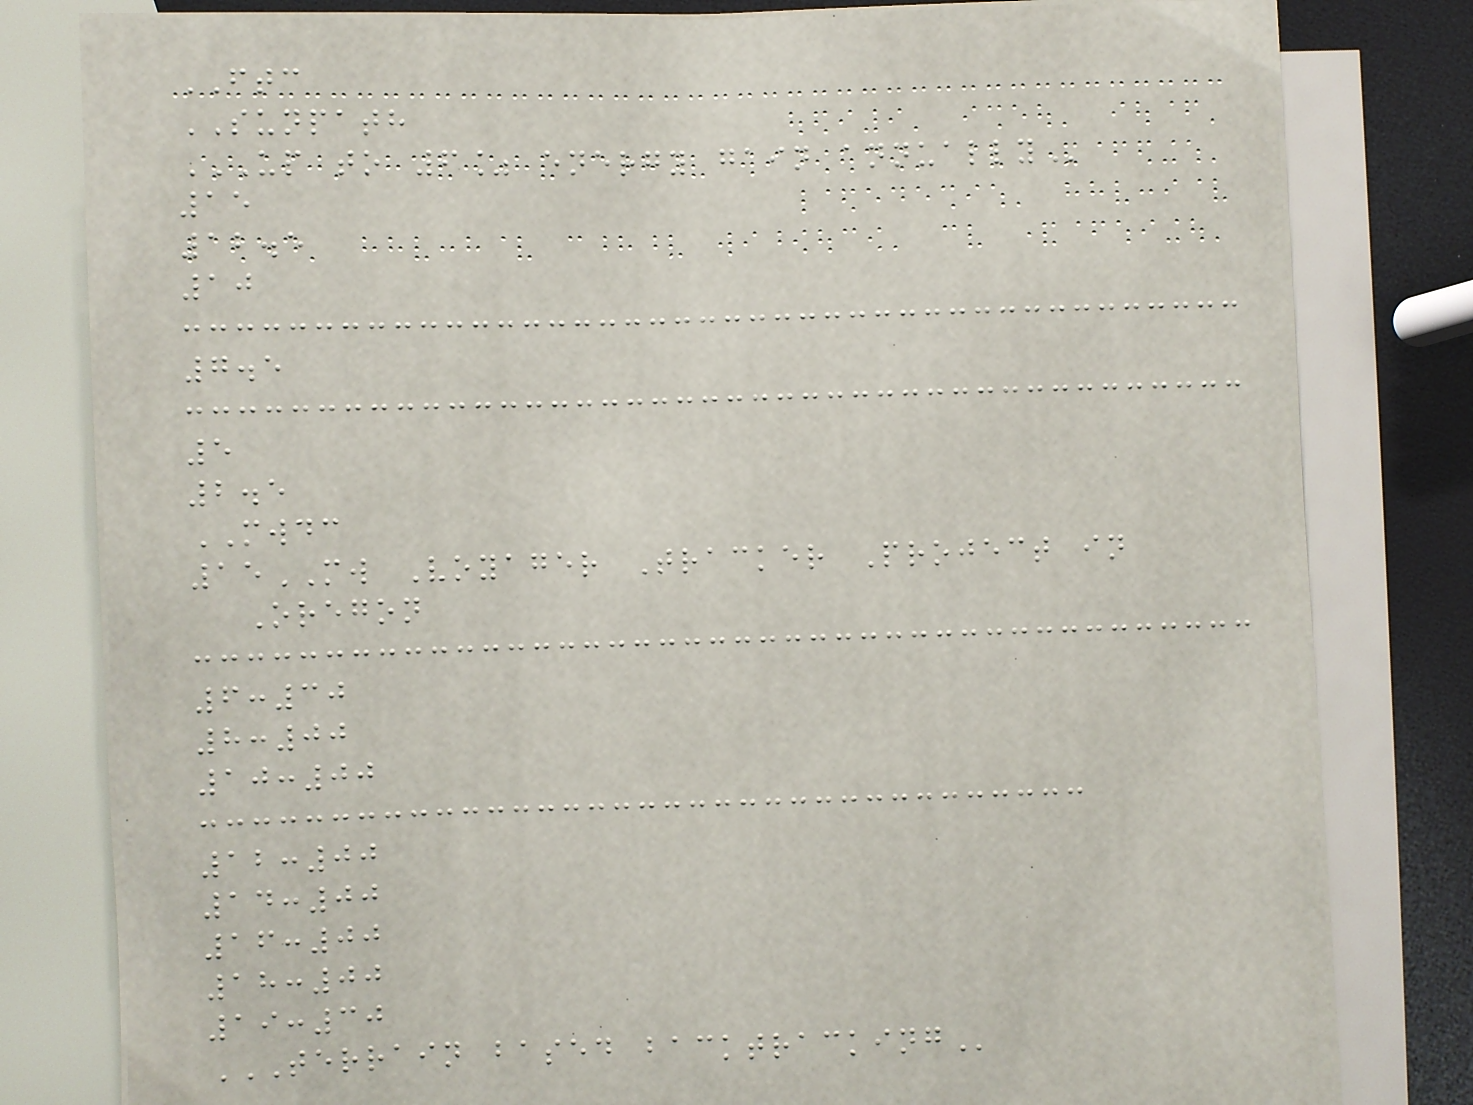FTC
SUNPATH
UP TO 6% ENERGY GAIN ANNUALLY
15
12.5
10
7.5
5
2.5
MWDC
15MW Voyager Tracker Project in
Oregon
6:30
8:00
10:00
12:00
14:00
16:00
18:00
19:30
TERRAIN BASED BACKTRACKING
